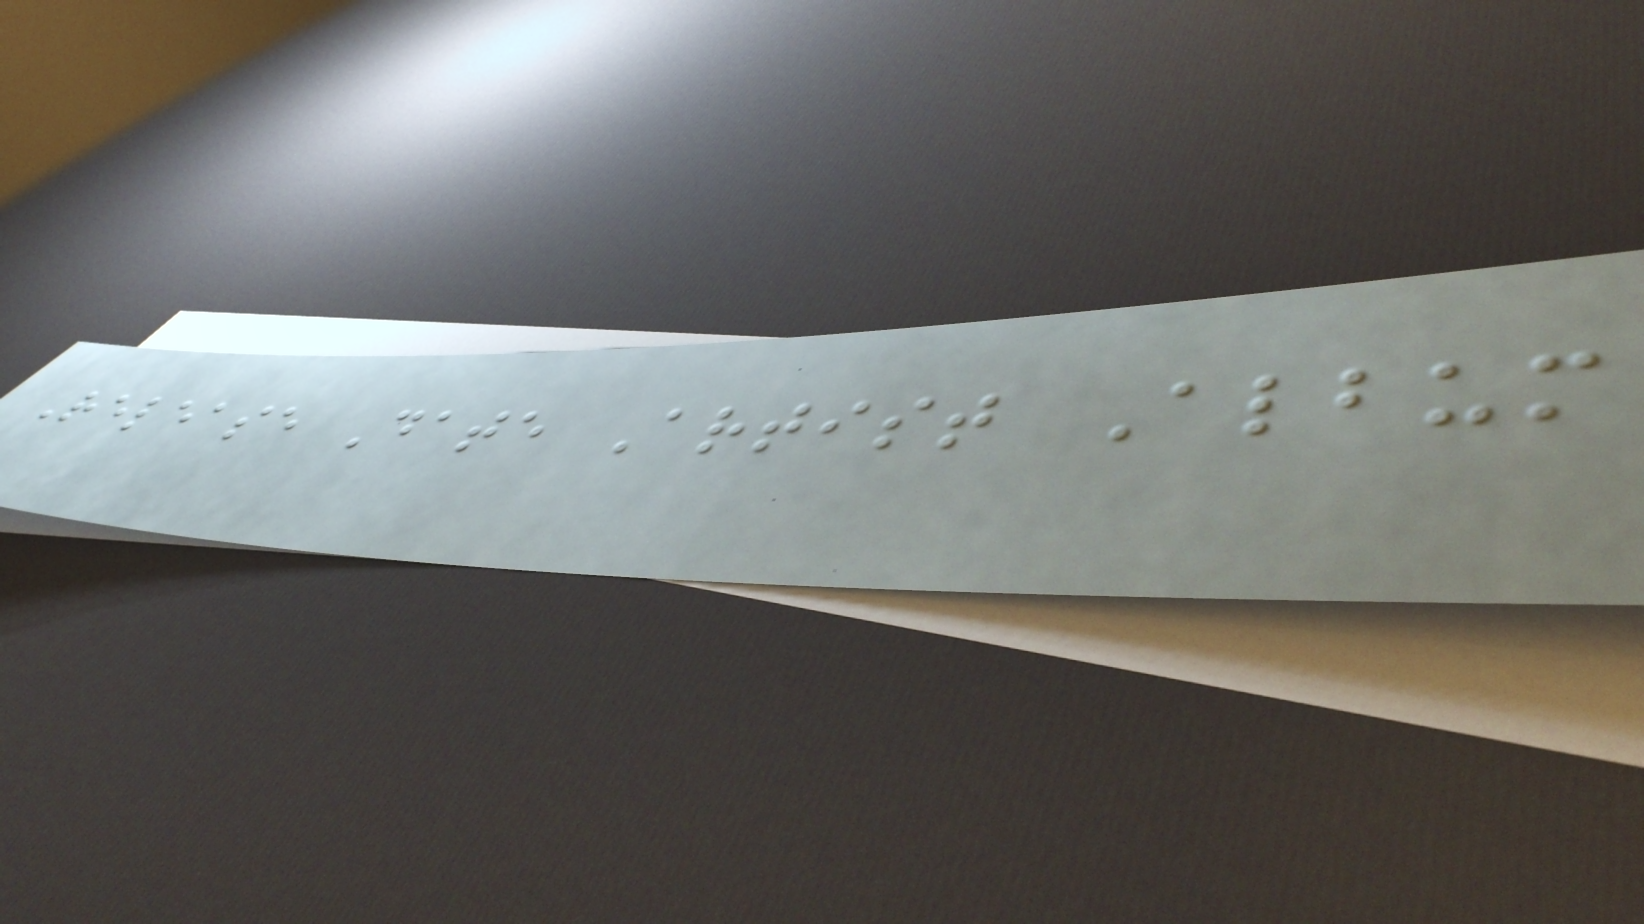Release Date Artist Album
